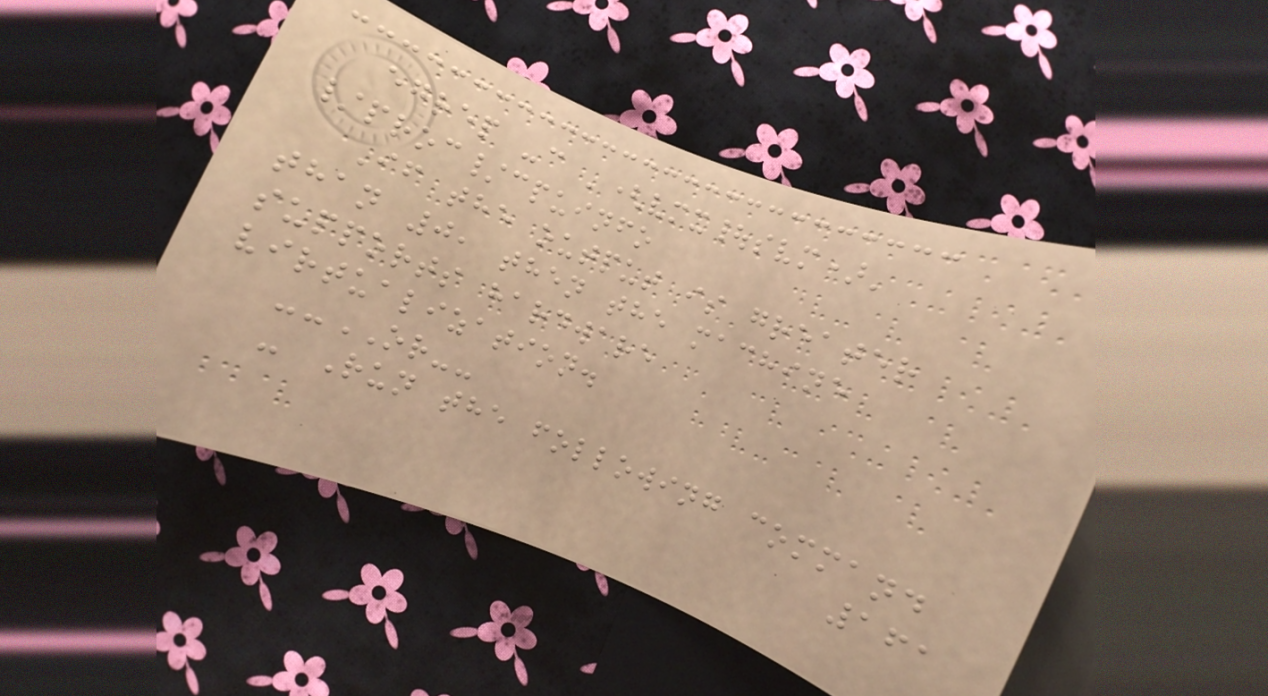egrep -c '(vmx|svm)'
/proc/cpuinfo
If the output is greater
than 0, then the machine
supports hardware
virtualization.
--OR--
- Run the following command
161
